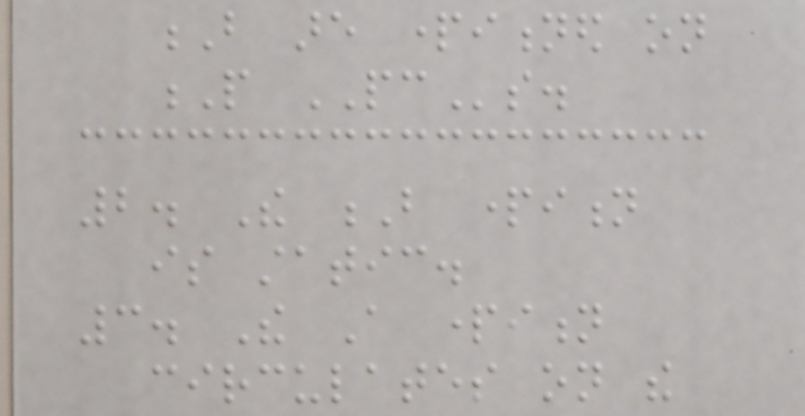B are partitioned on
P PCs.
2. The B partition
is static.
3. The A partition
circulates on the
